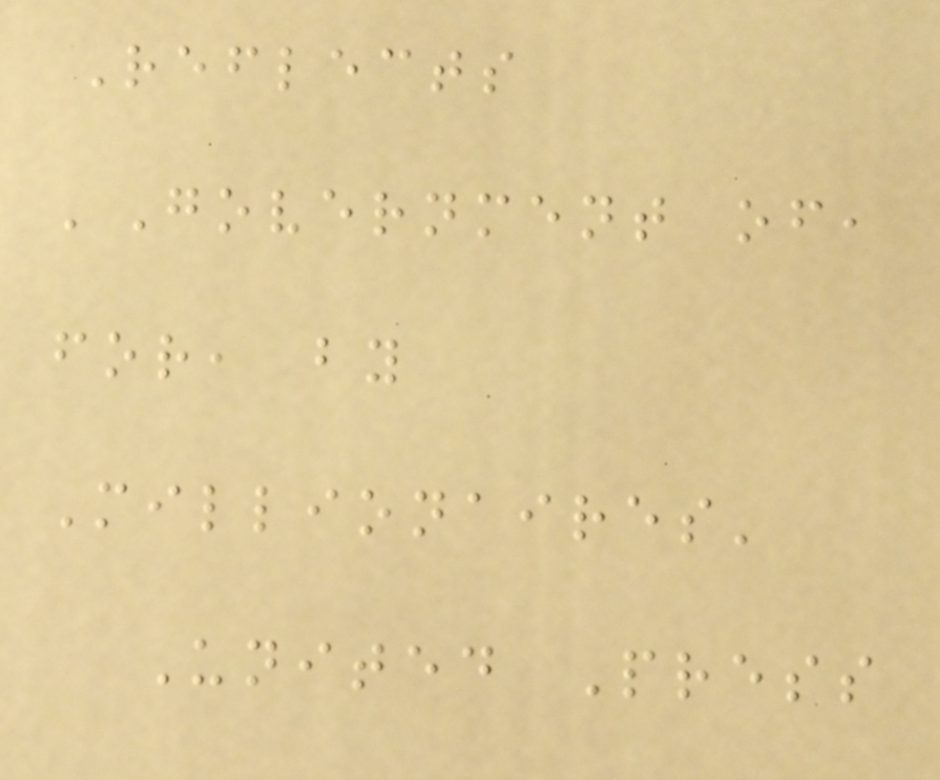Reflects
'Government of,
for, by
Millionaires'
United Press
